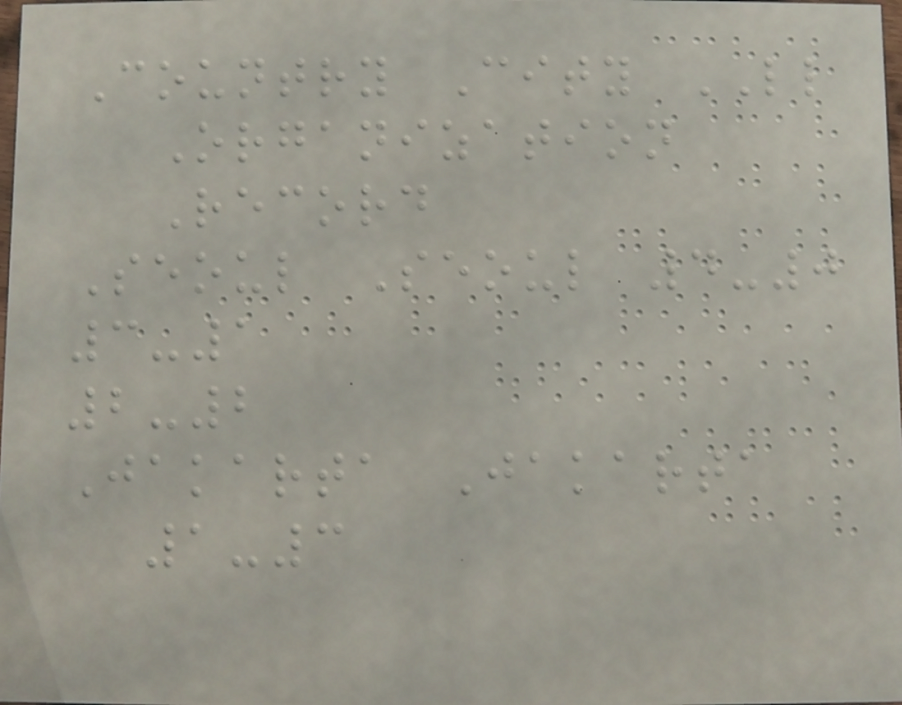Country City LL
Organization
Record
Seoul Seoul 4-0
3-1
2-2
Jakarta Jakarta
1-3
